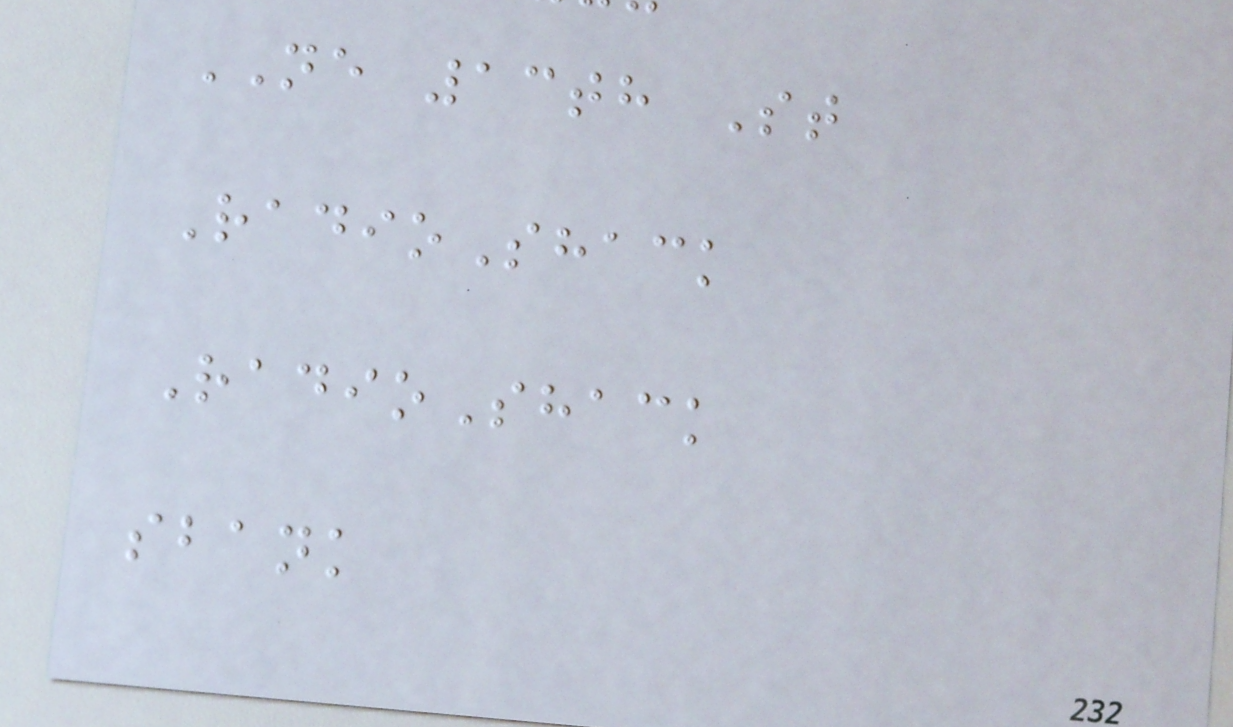NE 13th St
RadioShack
RadioShack
sbank
